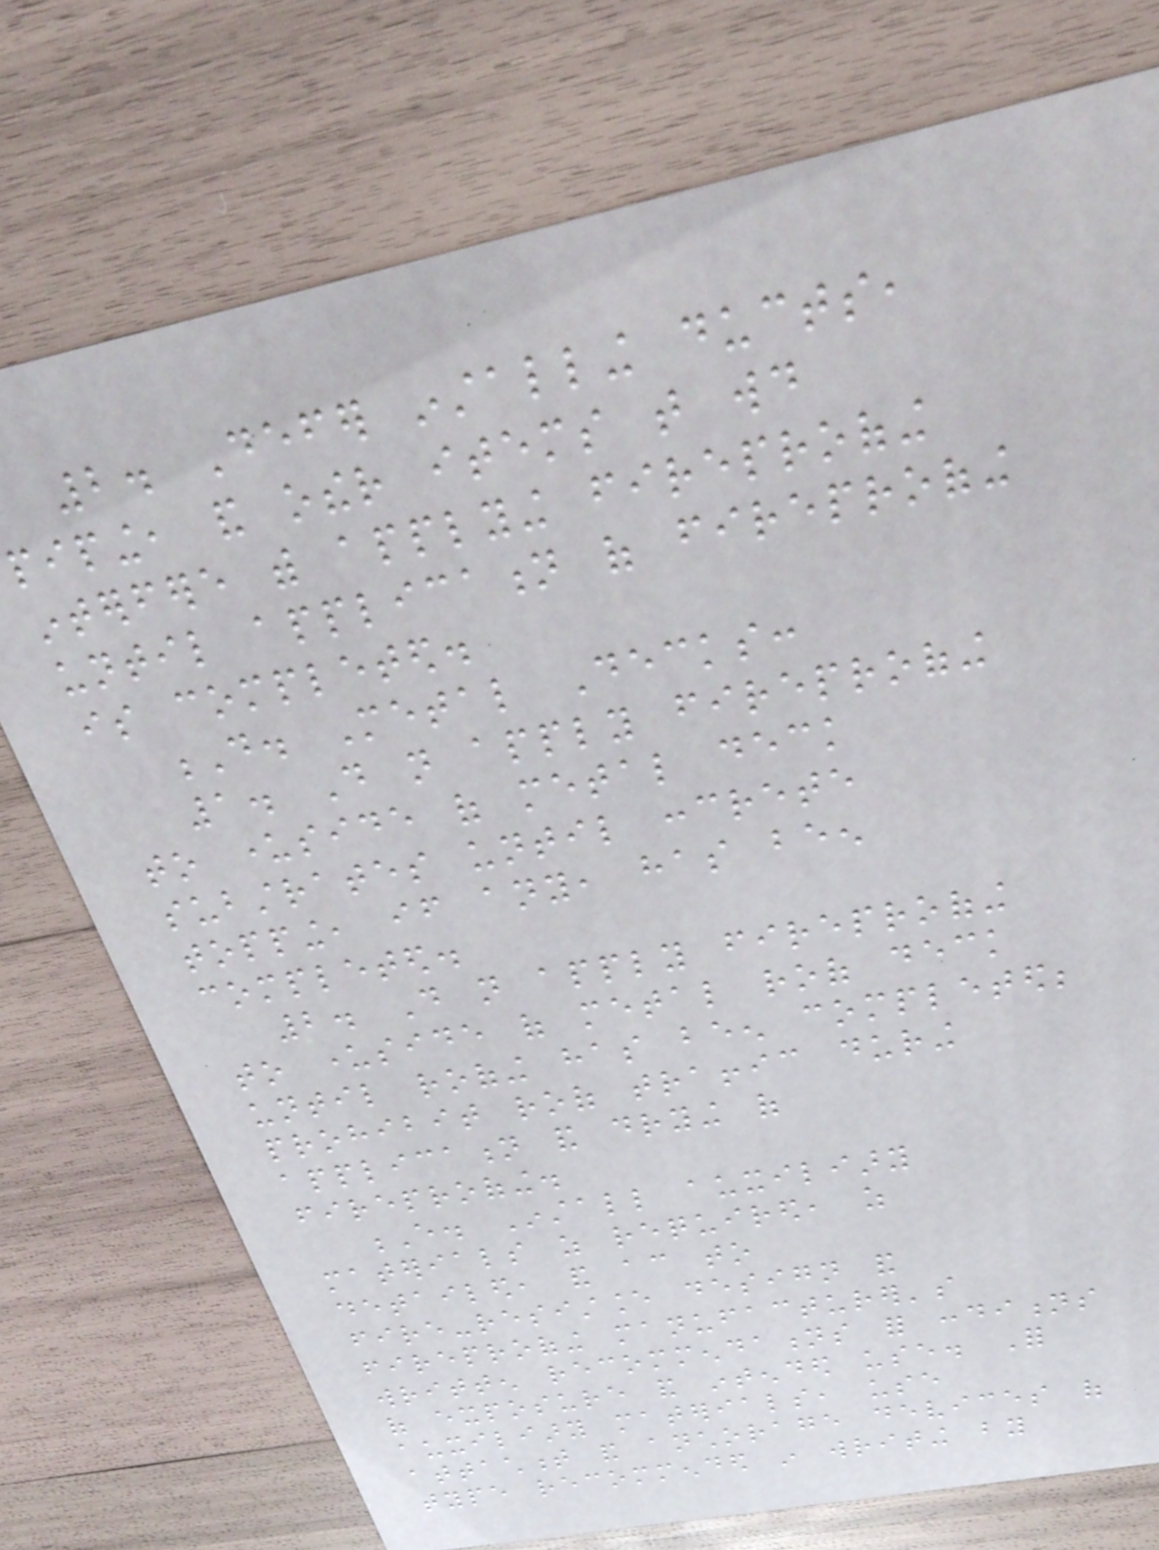2. Defer installing ducts,
piping, and other items that would
interfere with applying fireproofing
until application of fireproofing
is completed.
D. Metal Decks:
1. Do not apply fireproofing
to underside of metal deck
substrates until concrete
topping, if any, has been
completed.
2. Do not apply fireproofing
to underside of metal roof deck
until roofing has been completed;
prohibit roof traffic during
application and drying of
fireproofing.
E. Install auxiliary
materials as required, as
detailed, and according to
fire-resistance design and
fireproofing manufacturer's
written recommendations for conditions
of exposure and intended use. For
auxiliary materials, use
attachment and anchorage devices of
type recommended in writing by
